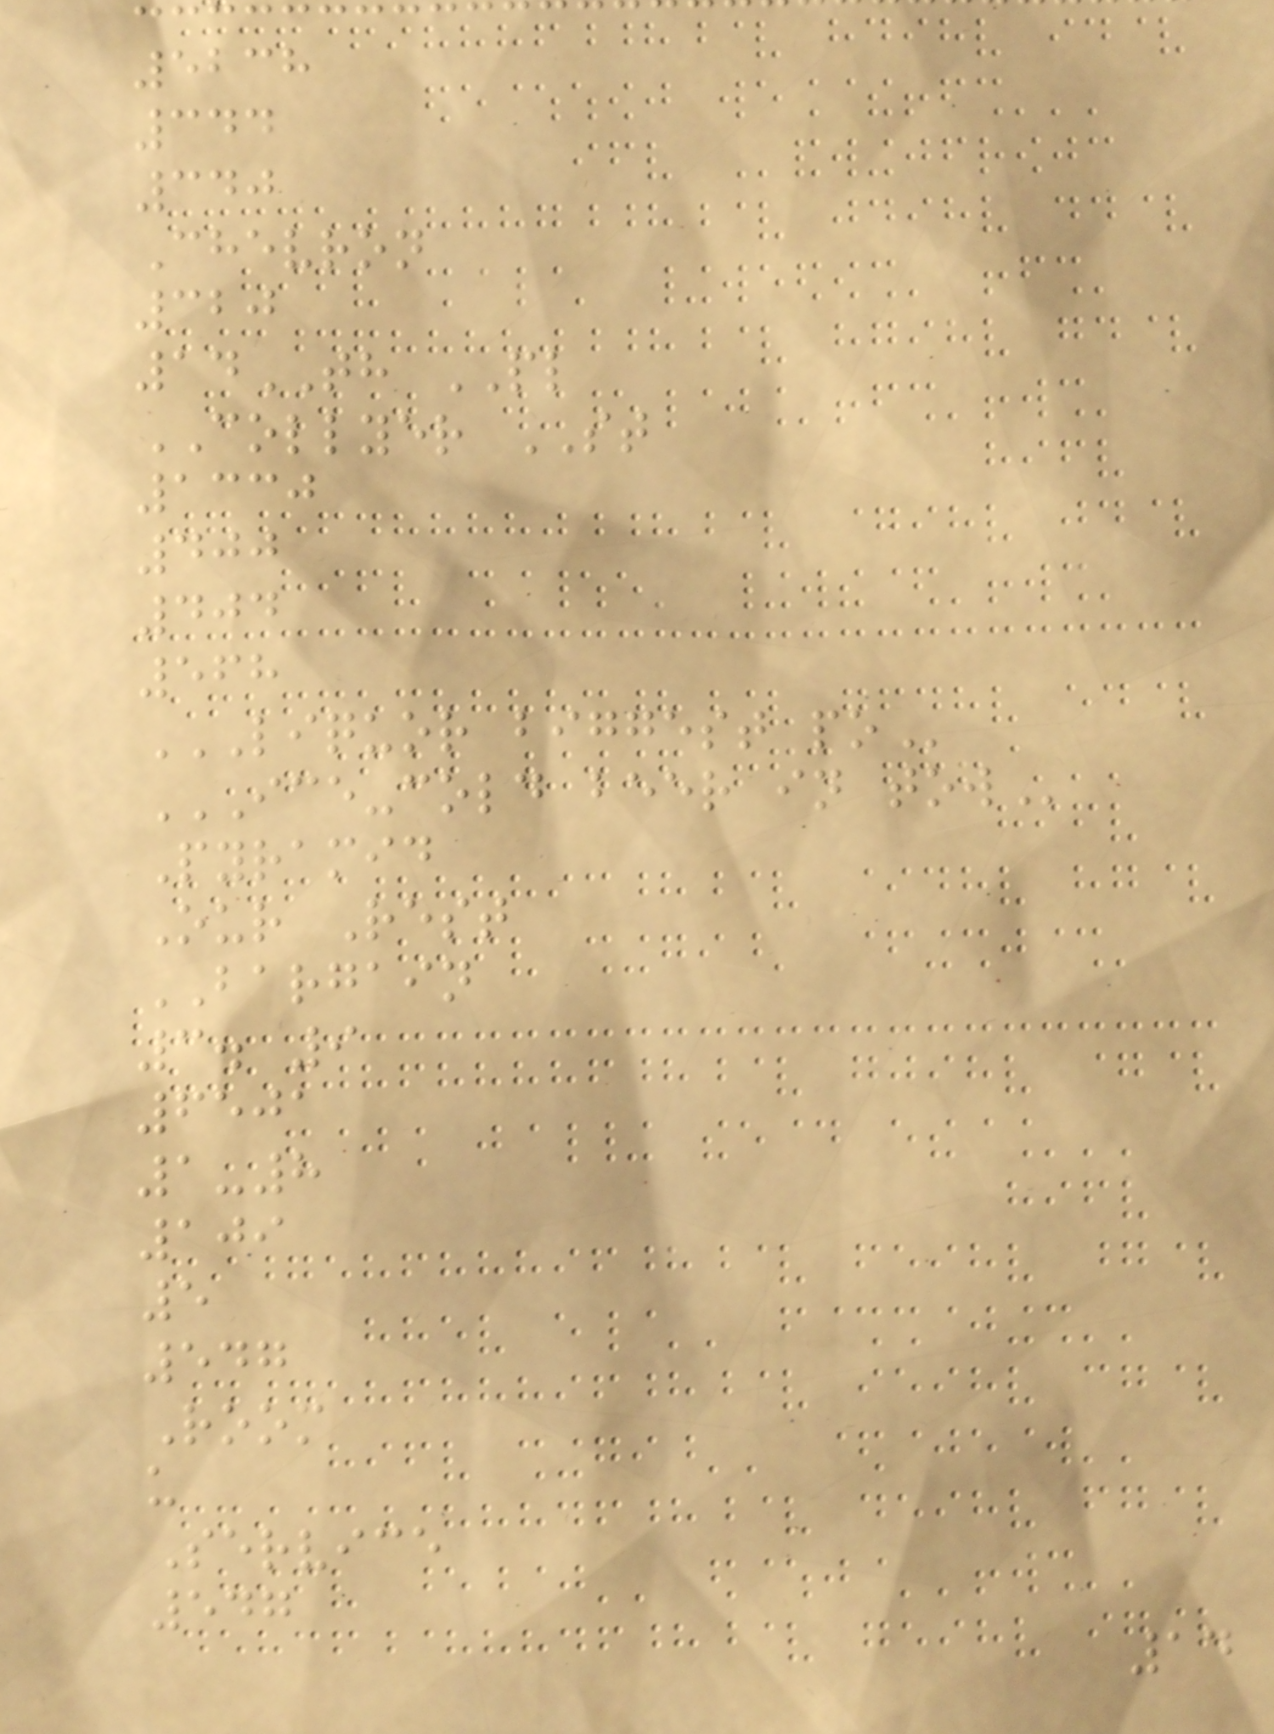5238
344
340
Chevron
320
14TH PL
COLLYER ST
1330
400
404
568
LIQUOR BIGGEST PO
ICE-COLD BEER IN TOW
Pyramid
Our Rest
BARGAIN
3. 9
6501
1-8
109
5
547
Room
u
Service
547
14
